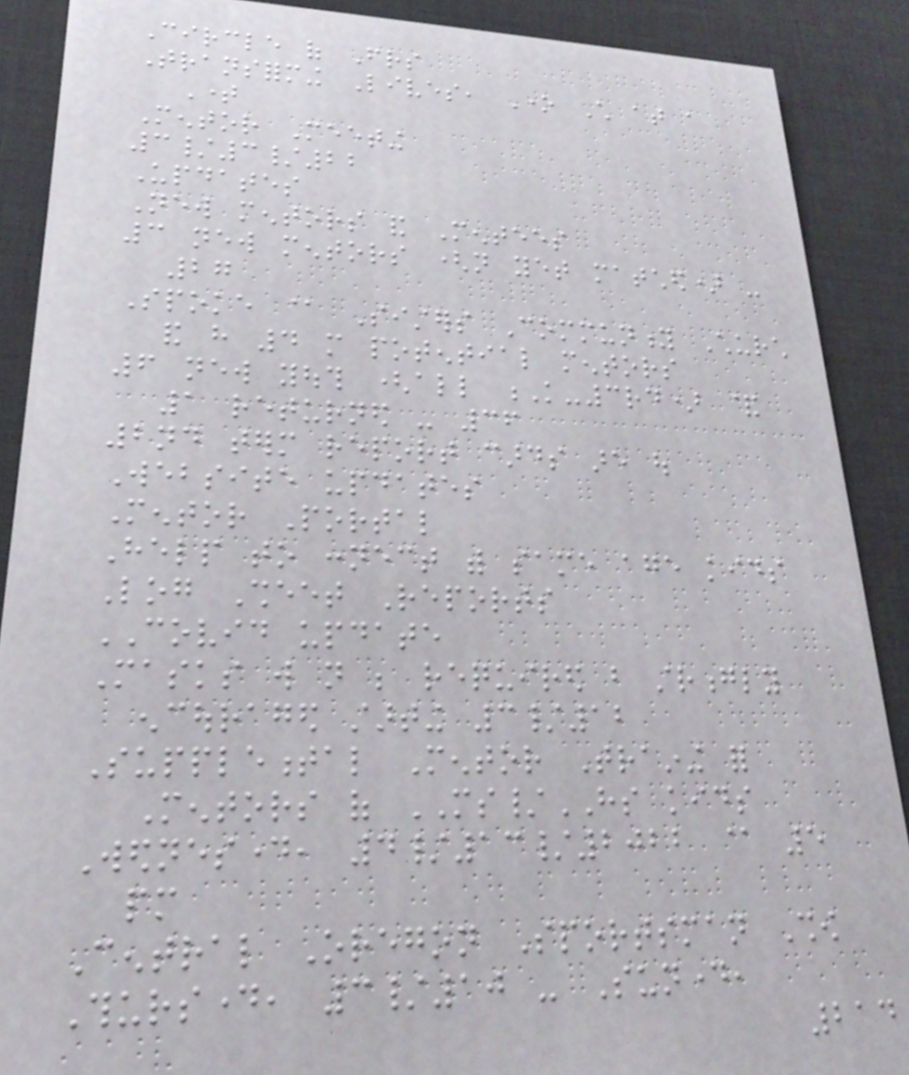Circle of Friends
Transforming Lives, One Child at a
Time
Mentor Meeting
3/3/22
Updates
New mentors and Mentees
3 new mentors (not yet matched) -
27
Spoke @ Sisters Community Church
and have 4 more potential mentors
6 new youth (all K-3rd) &
1 returned - 36
2nd term report cards are out
Website updates
Mentor Portal
Help to connect with same age kids
Log Sheet Reports
COVID update
Masks will not be required but strongly
encouraged starting 3/12
Supplemental Mentor Training for
Mentors of MS/HS kids
Wednesday, 4/13/2022 @ 5
pm
Central Oregon Sportsman Show
Thursday, 3/10 - Sunday,
214
